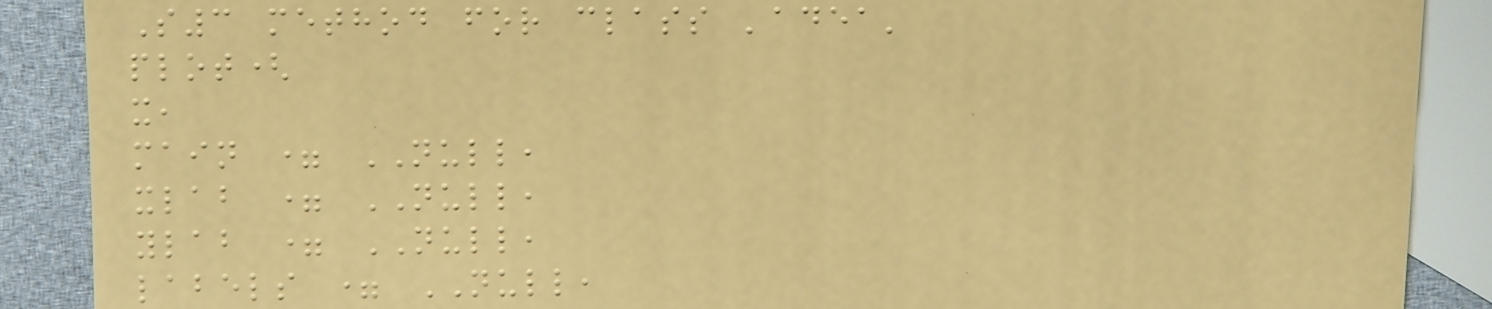S3 method for class 'adea'
plot(
x,
main = NULL,
xlab = NULL,
ylab = NULL,
labels = NULL,
